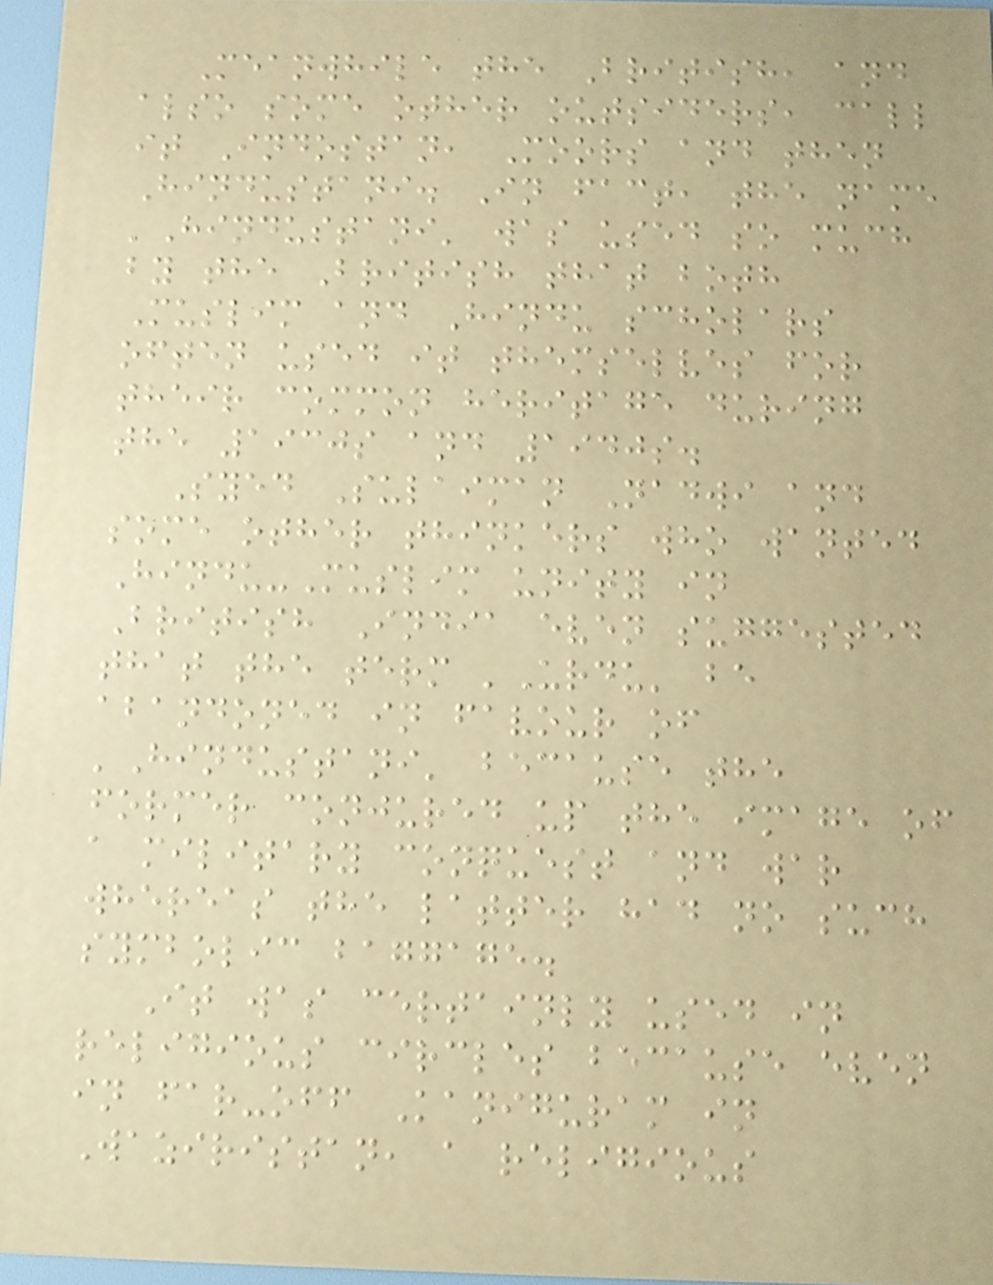Meanwhile the British, and
also some other outsiders, call
it Indostan, Moors and then
Hindustani. In fact, the name
'Hindustani' was used so much
by the British that both
Muslim and Hindu scholars
often used it themselves for
their common heritage during
the 1930s and 1940s.
Syed Sulaiman Nadwi and
some other thinkers who wanted
Hindu-Muslim unity in
British India even suggested
that the term 'Urdu' be
abandoned in favour of
'Hindustani' because the
former conjured up the image of
a military conquest and war
whereas the latter had no such
symbolic baggage.
It was certainly used in
religious circles because even
in far-off Kaniguram in
Waziristan, a religious
